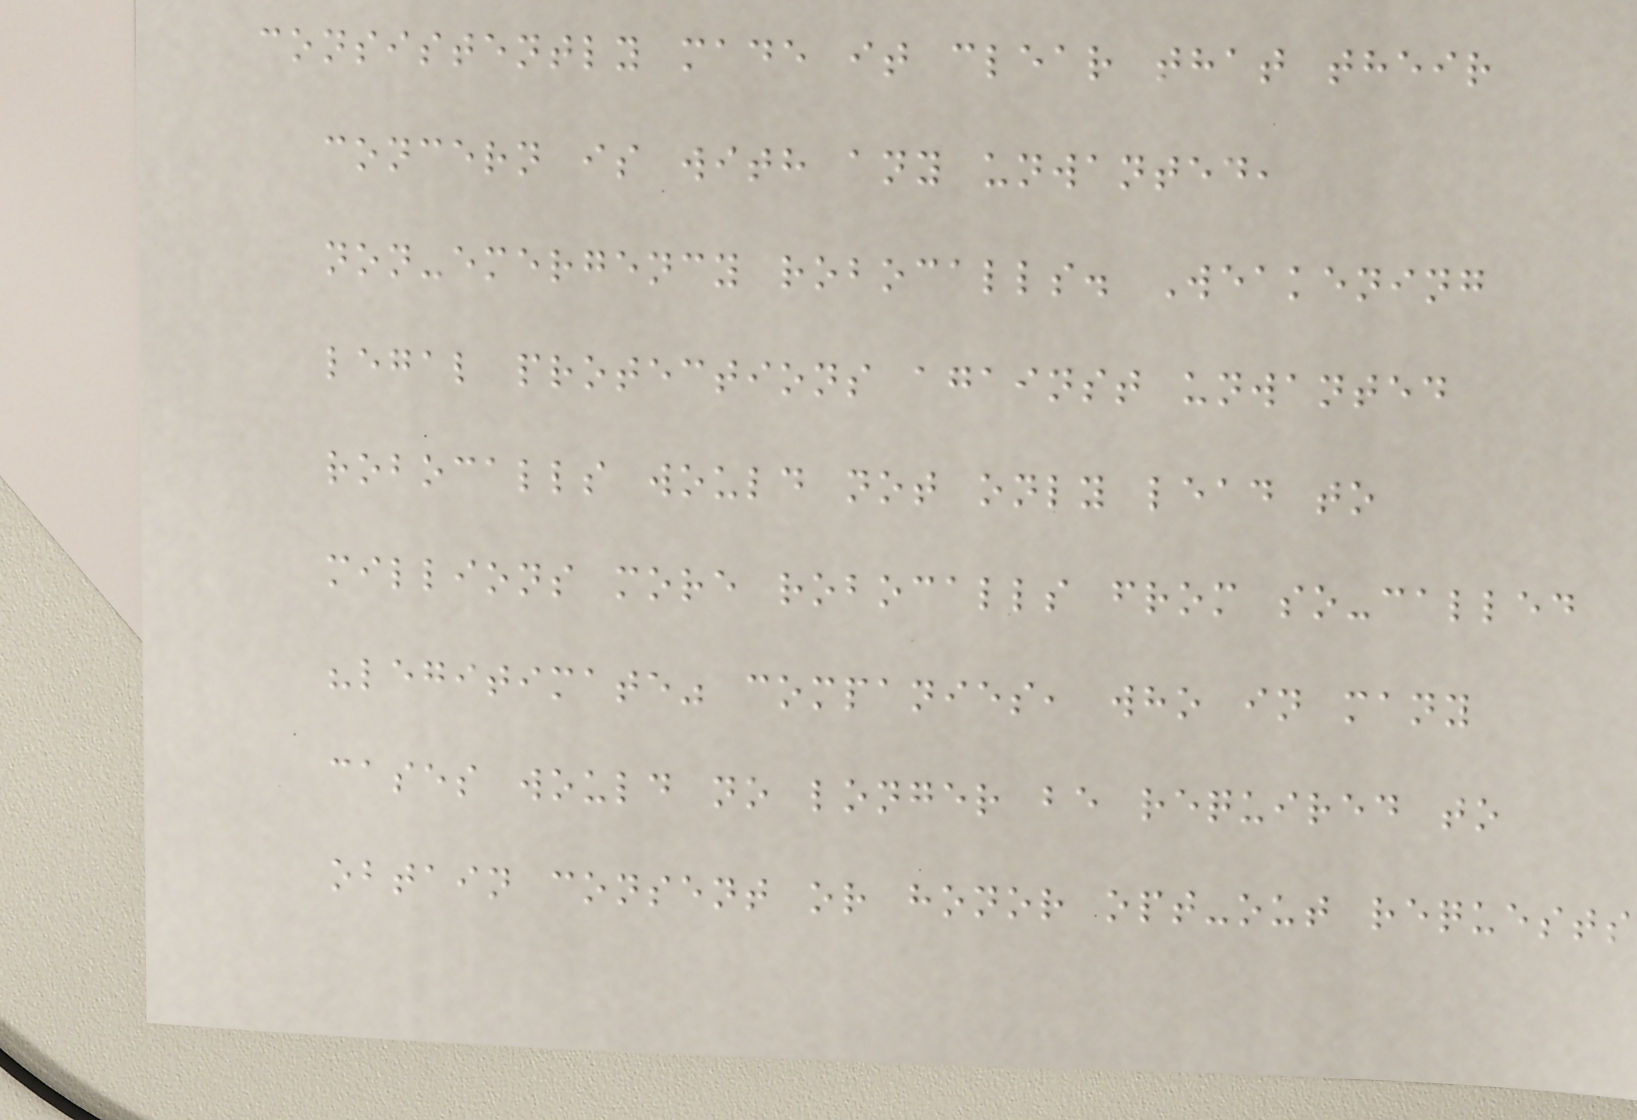consistently made it clear that their
concern is with any unwanted,
non-emergency robocalls. Weakening
legal protections against unwanted
robocalls would not only lead to
millions more robocalls from so-called
"legitimate" companies, who in many
cases would no longer be required to
obtain consent or honor opt-out requests
